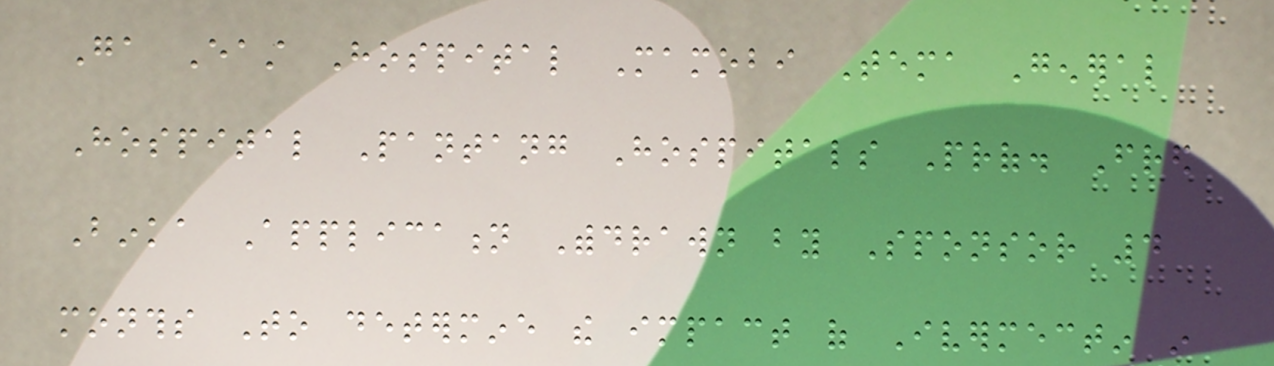Ga East Hospital Mamobi Tema General
Hospital Pantang Hospitals Prof. Fred
Binka Application Withdrawn by Sponsor 4
months To determine the impact of Ivermectin in
